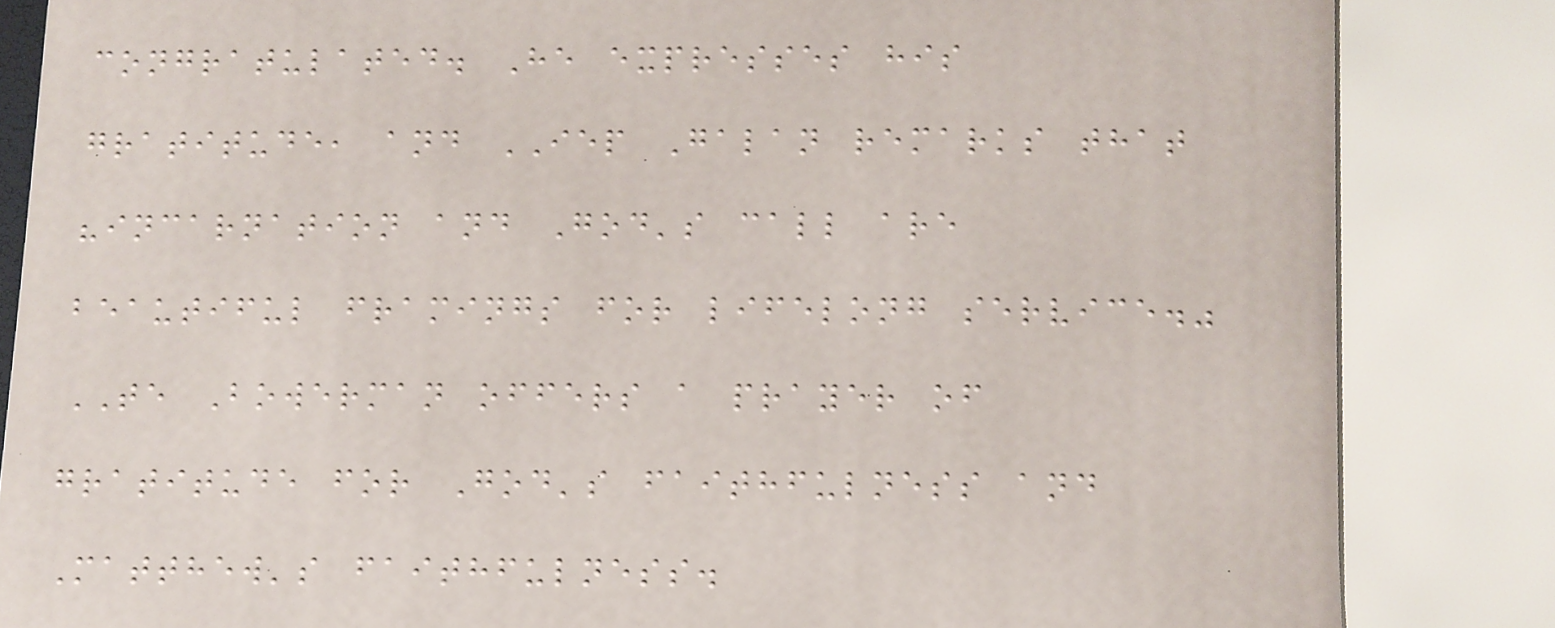congratulated. He expresses his
gratitude, and IEP Galan remarks that
"incarnation and God's call are
beautiful framings for lifelong service."
TE Bowerman offers a prayer of
gratitude for God's faithfulness and
Matthew's faithfulness.
